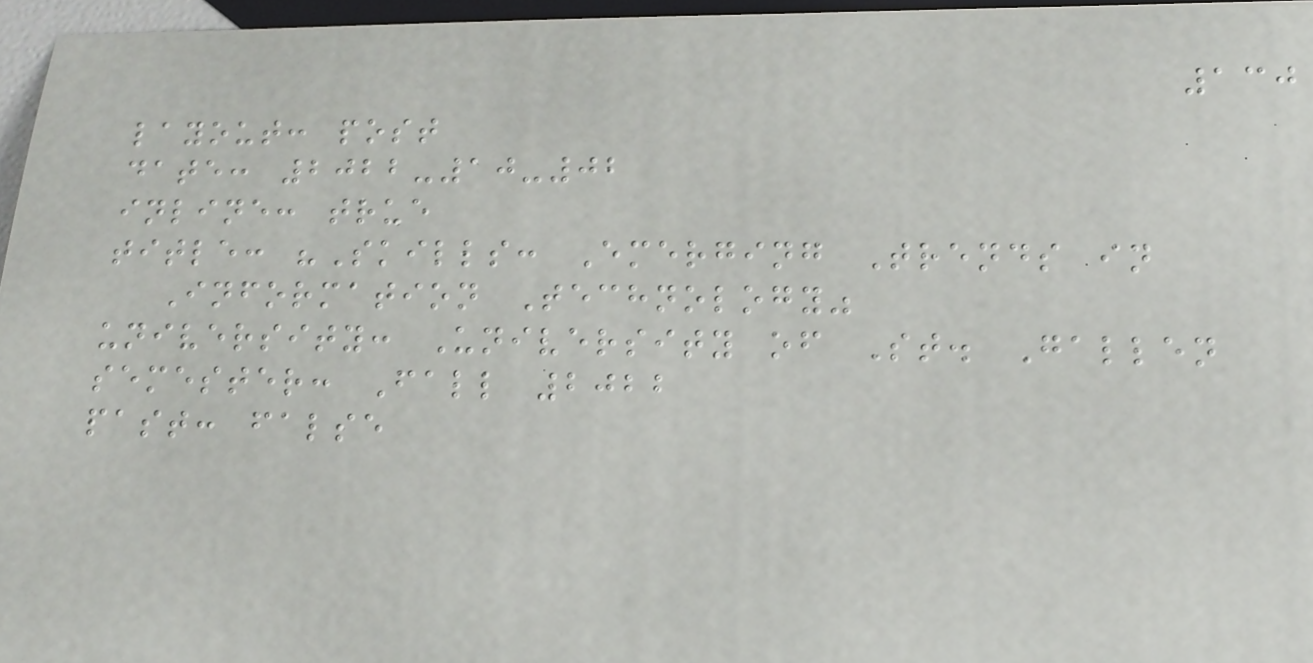130
layout: post
date: 2022-10-02
inline: true
title: "Skills: Emerging Trends in
Information Technology"
university: University of St. Gallen
semester: Fall 2022
past: false
